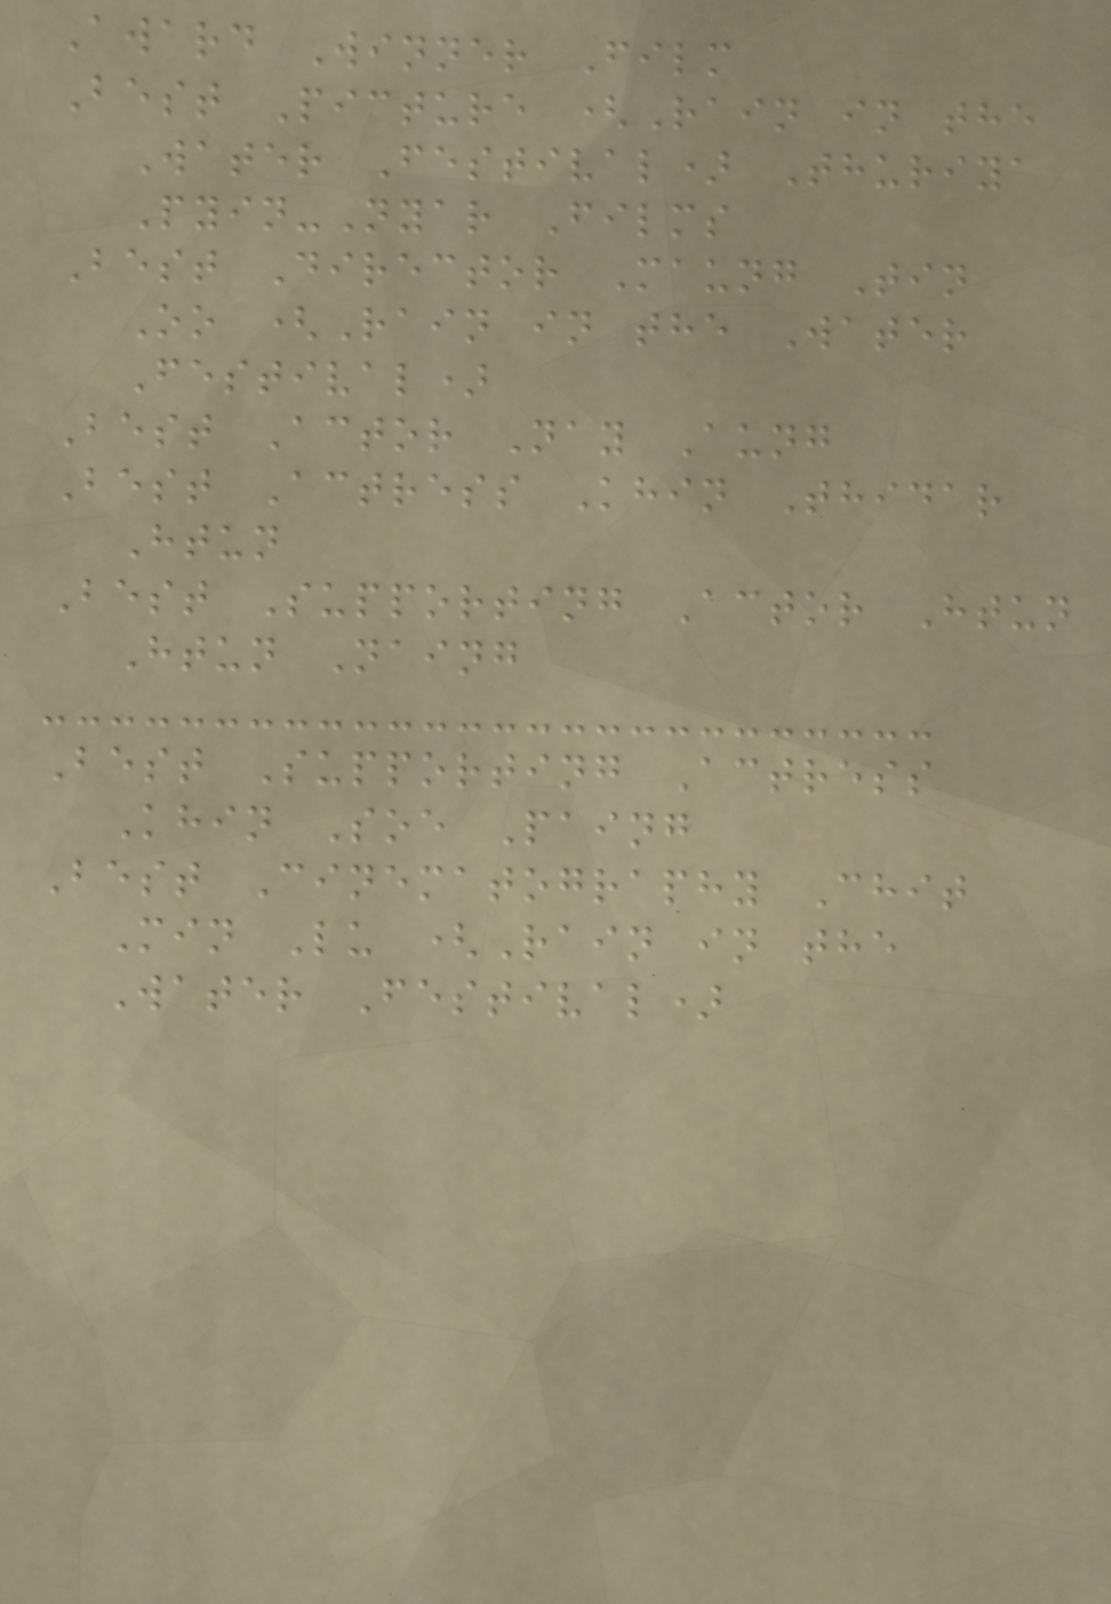Award Winner Film
Best Picture (Rain in the
Water Festival) Thuriya
Pyin-Nyar Films
Best Director Maung Tin
Oo (Rain in the Water
Festival)
Best Actor Nay Aung
Best Actress Khin Thidar
Htun
Best Supporting Actor Htun
Htun Naing
Best Supporting Actress
Khin Soe Paing
Best Cinematography Chit
Min Lu (Rain in the
Water Festival)
